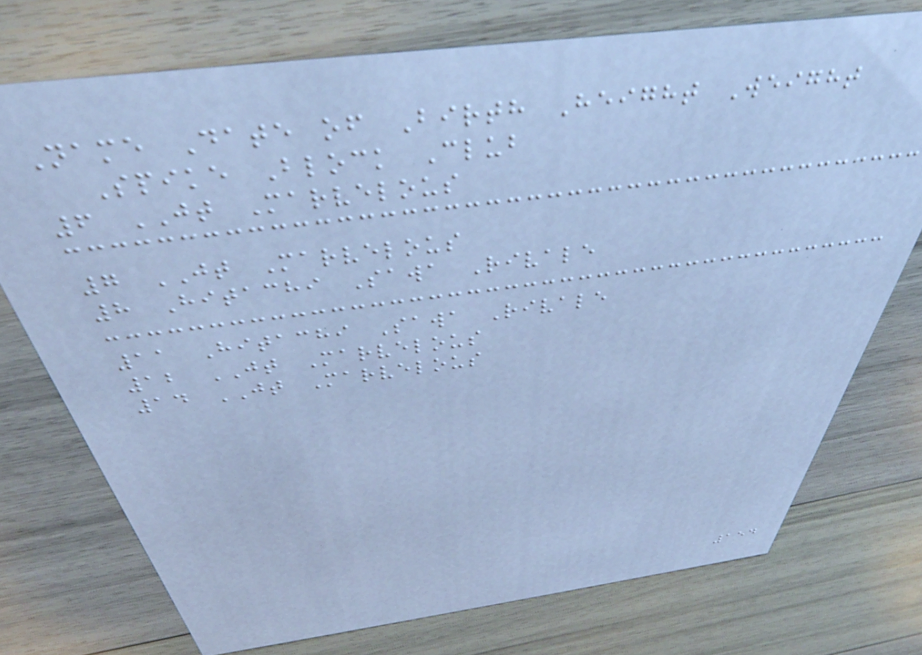Name Date of Birth Height Weight
Spike Block Club
6 JT Marvelous
7 JT Marvelous
8 Hitachi Sawa Rivale
11 Hitachi Sawa Rivale
12 JT Marvelous
14 JT Marvelous
154
